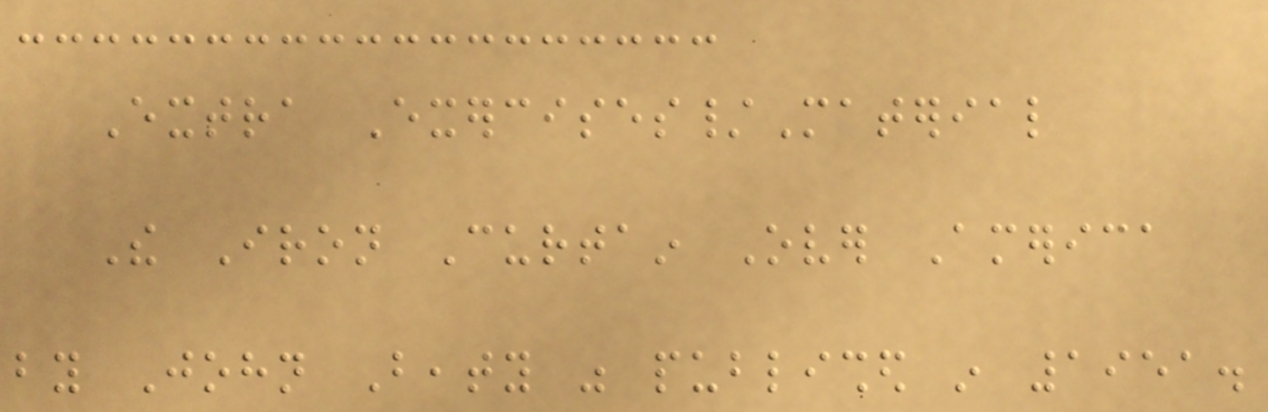Extra Exercises/Material
The Iron Curtain Over America
by John Beaty was published in 1951.
